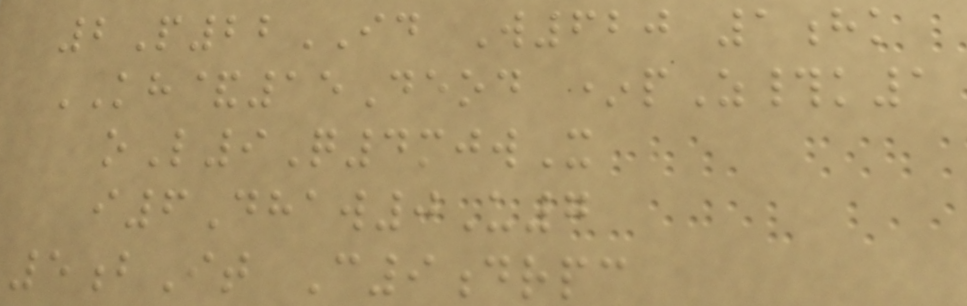2P22ID W620 1hk
KH&15Deod *pZ#k1
oL9Q4mjwX
i6Dhaw0U7
5bIt C9drpc
